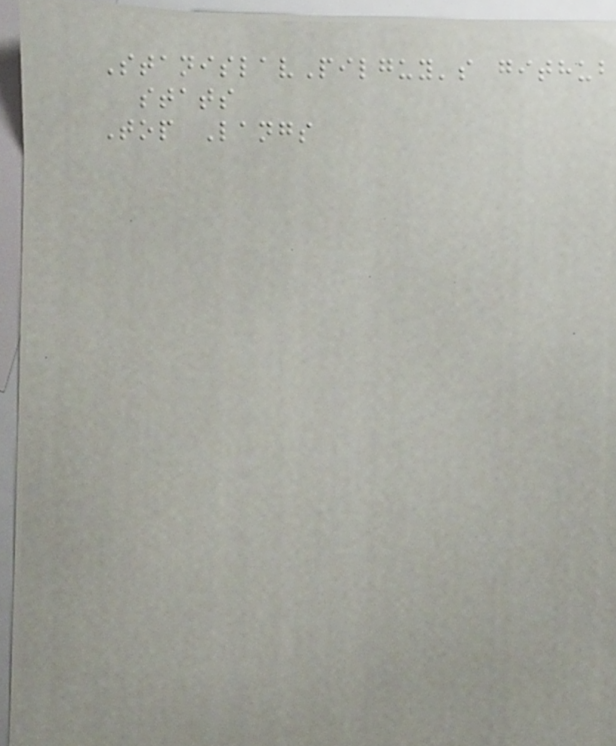StanislavPilguy's github
stats
Top Langs
